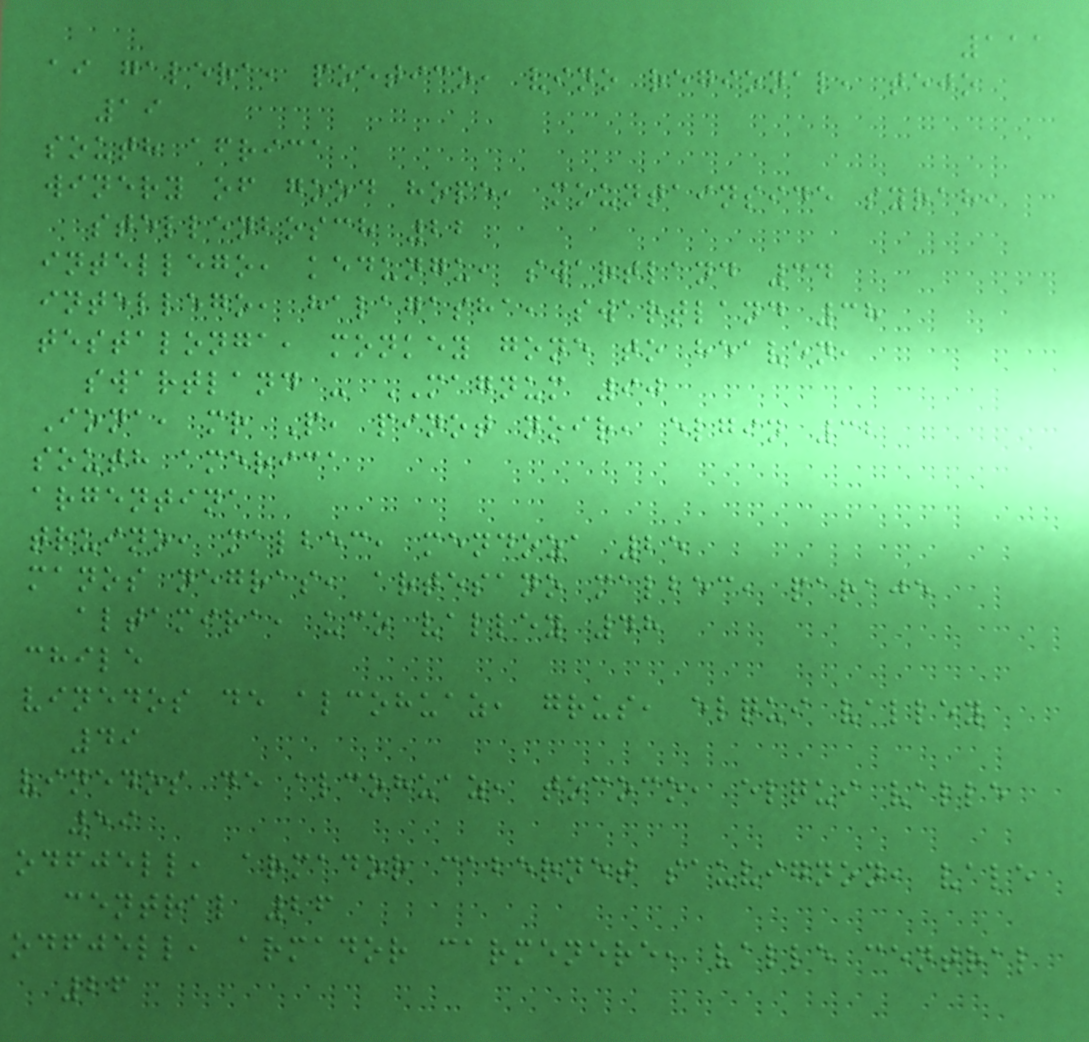111
ai galera, poetico, vino regional, tejo
19
south africa
winery of good hope, mountainside syrah,
stellenbosch 22
intellego, kedungu, swartland 34
intellego, halagasha, swartland 38
testalonga, monkey gone to heaven,
swartland - MAGNUM 90
Iona, mr P, pinot noir, elgin 32
south america
argentina
truino, malbec, mendoza 25
manos negras, artesano malbec, paraje
altamira, uco valley 48
chile
vinedos de alcohuaz, grus, elqui valley
49
vinedos de alcohuaz, tococo, elqui valle
59
odfjell, armador cabernet sauvignon, vale
central 26
odfjell, armador carmenere, valle central
26
